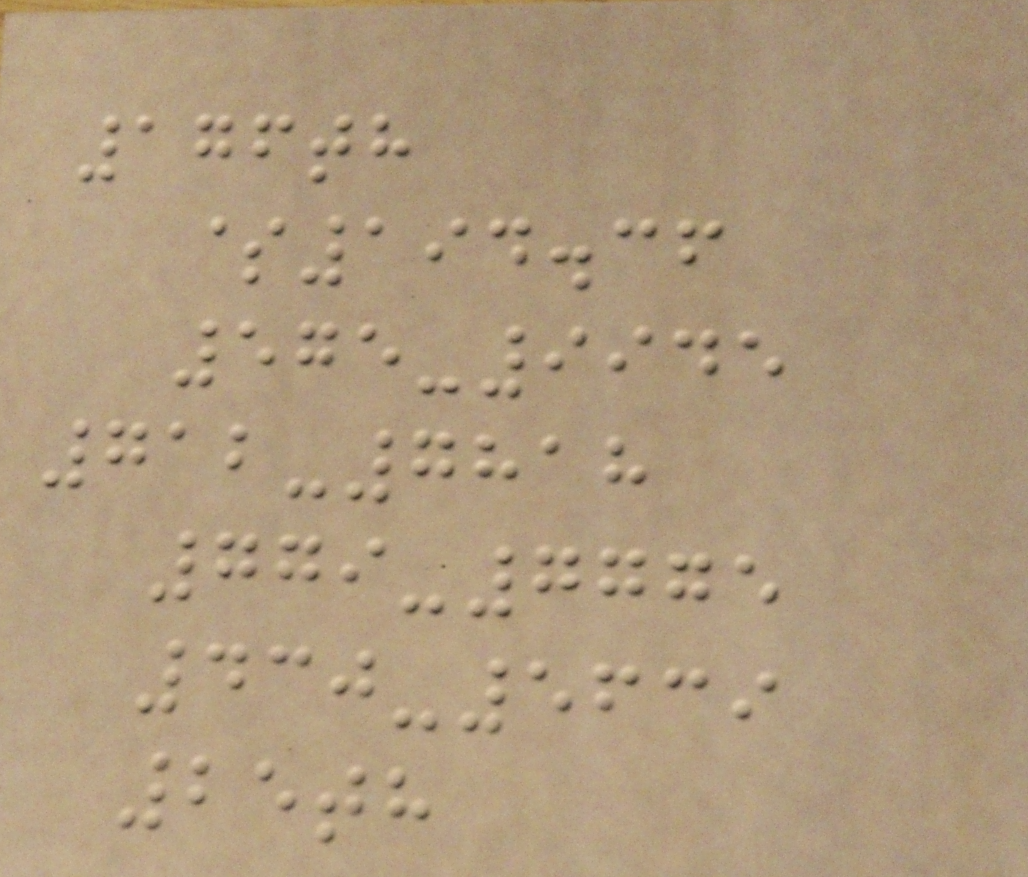176th
$194.36
575-9945
712-7818
779-7775
430-5639
25th
